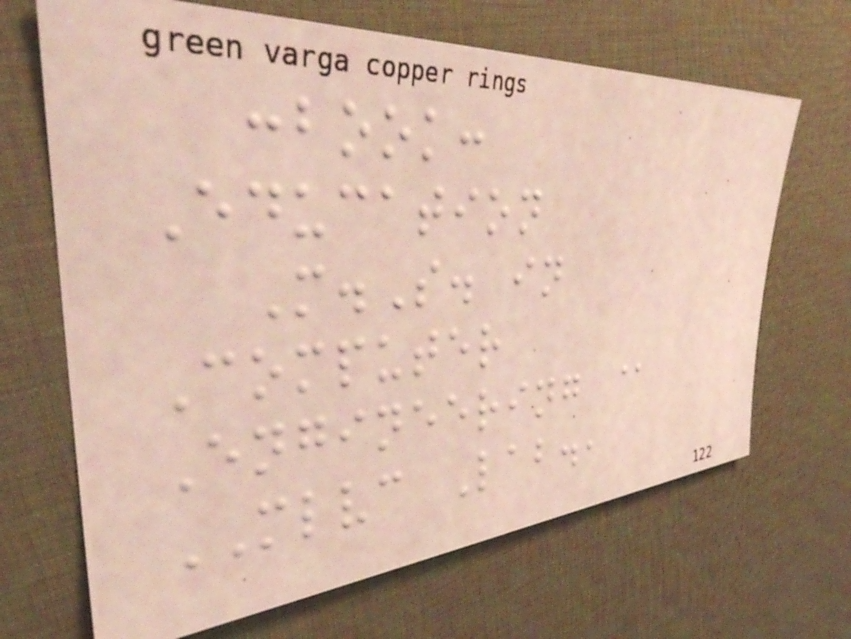:book:
Education
M.S. in
Computer
Engineering @
MLVC Lab.,
